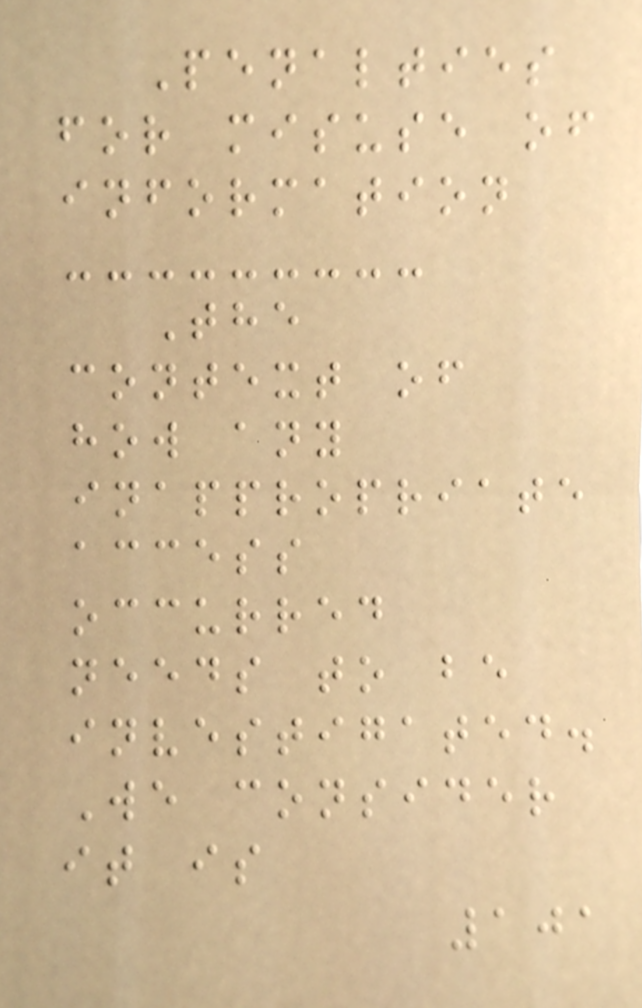Penalties
for misuse of
information
The
context of
how any
inappropriate
access
occurred
needs to be
investigated.
We consider
it is
101
